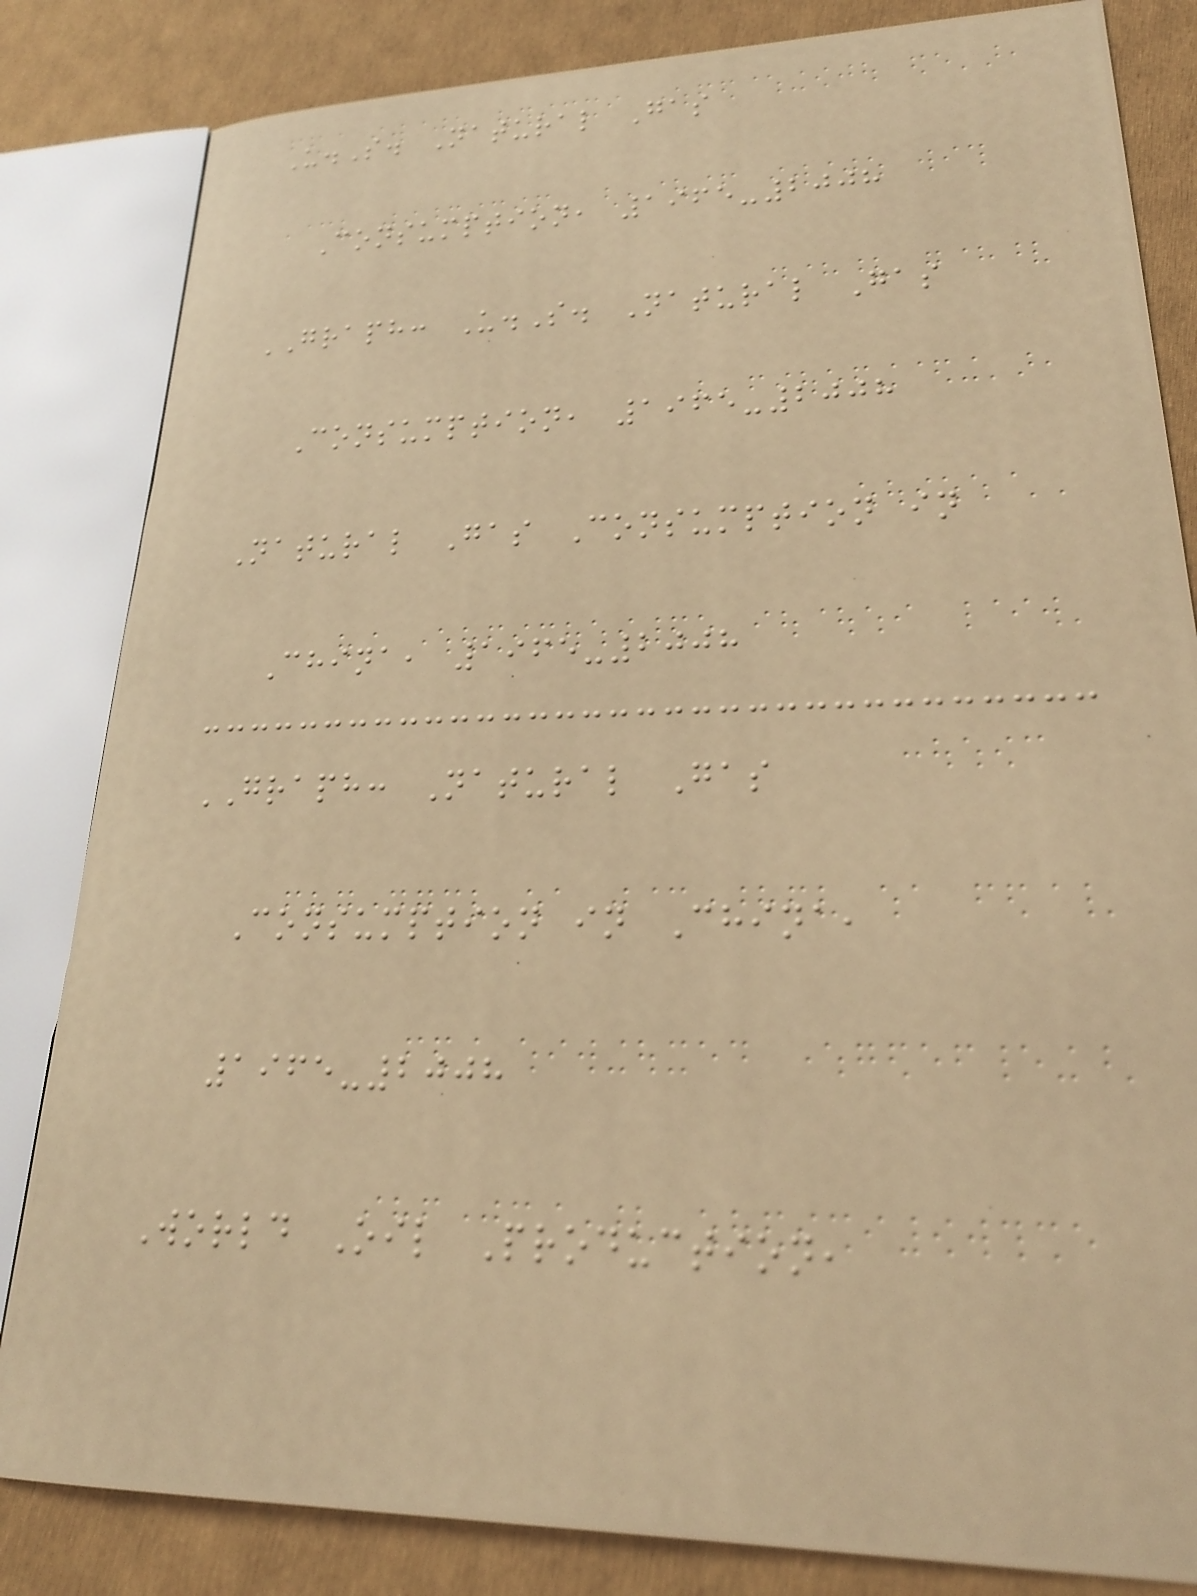U.S. Natural Gas
Consumption, 1965-2008
GRAPH: U.S. Natural Gas
Consumption, 1965-2008
Natural Gas Consumption in
China, 1965-2008
GRAPH: Natural Gas
Consumption in China,
1965-2008
World Oil Production,
